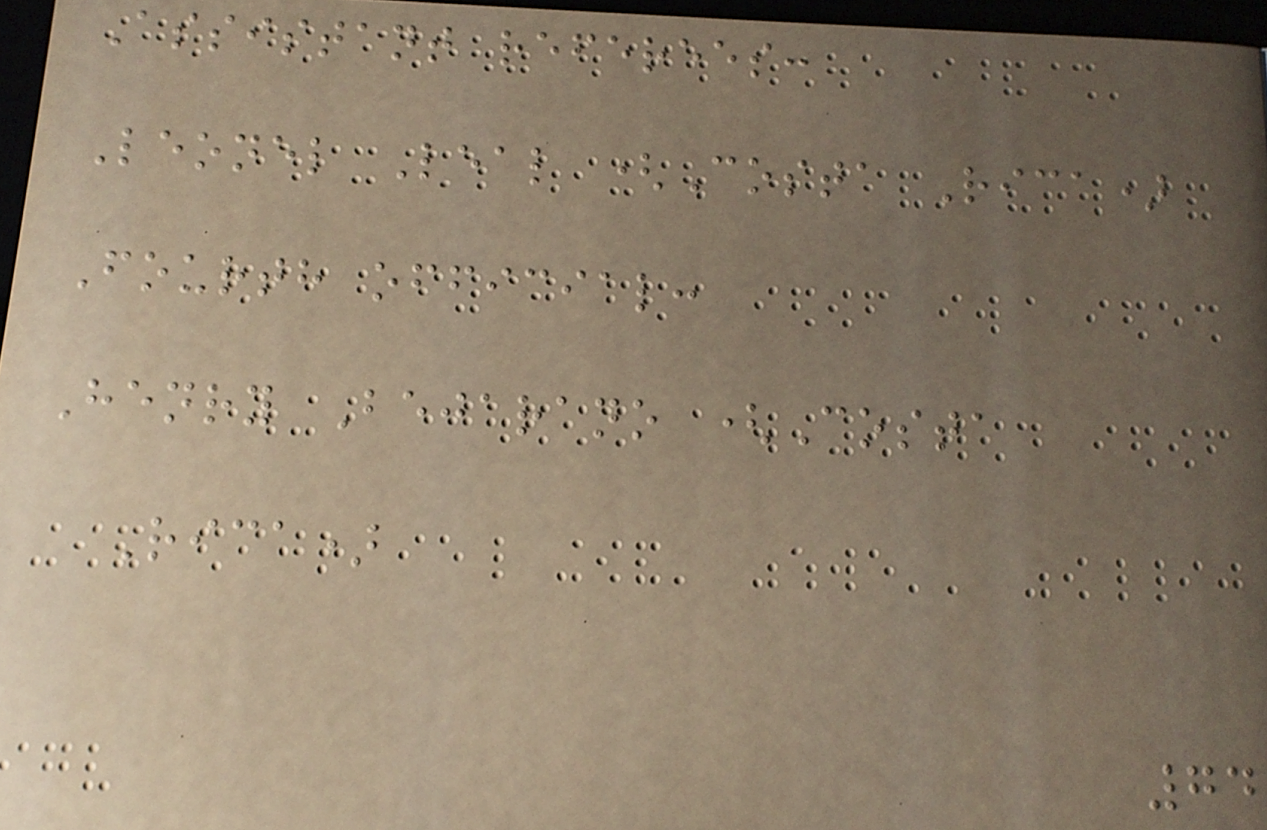Assistant referees:
Leonel Leal (Costa Rica)
Fourth official:
Henry Bejarano (Costa
Rica)
74
